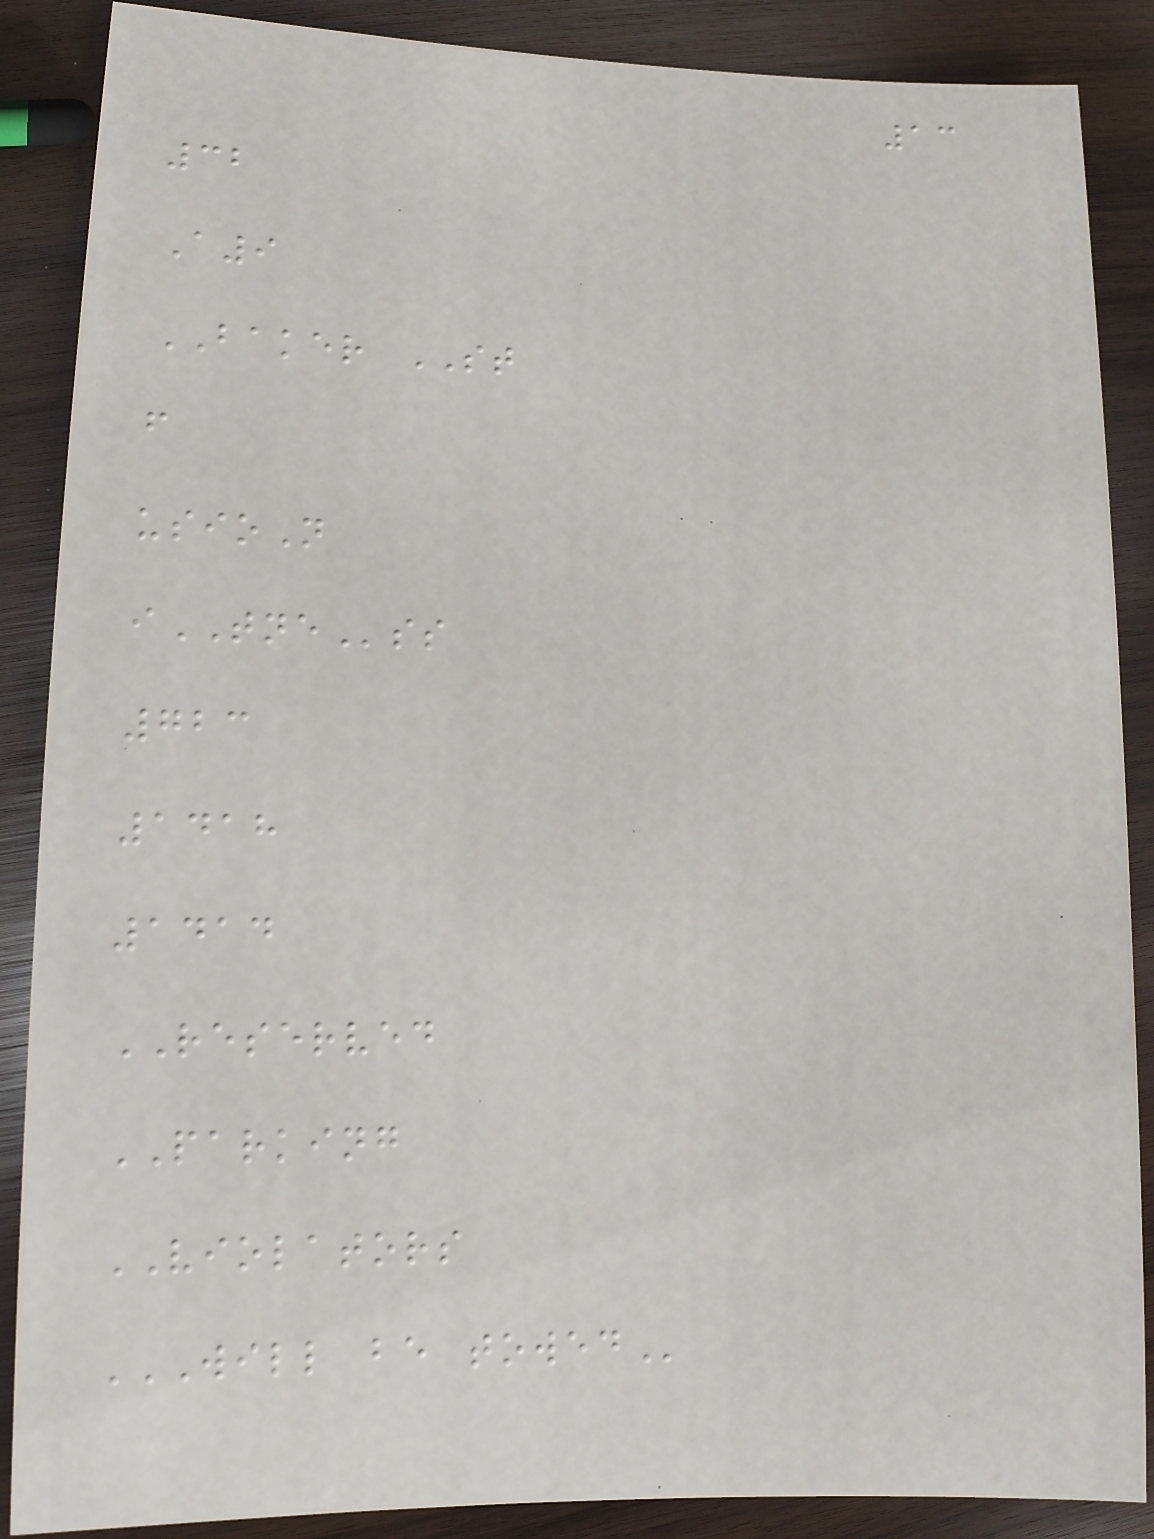13
32
A9
BAKER ST
f
usioN
iTNEss
723
1418
1414
RESERVED
PARKING
VIOLATORS
WILL BE TOWED
